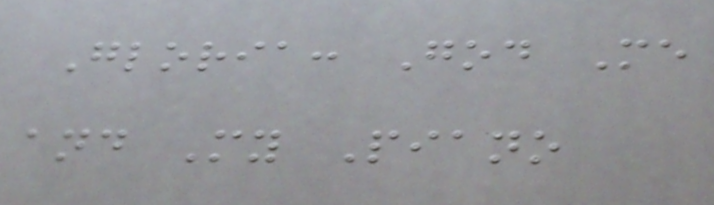Gloria: God Me
and My Piano
